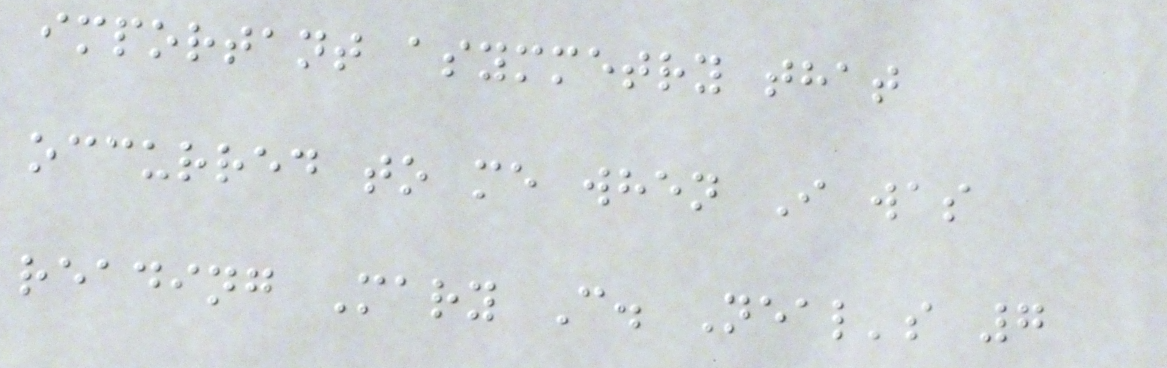important asymmetry that
occurred to me when I was
reading Mary C. Neal's 7
